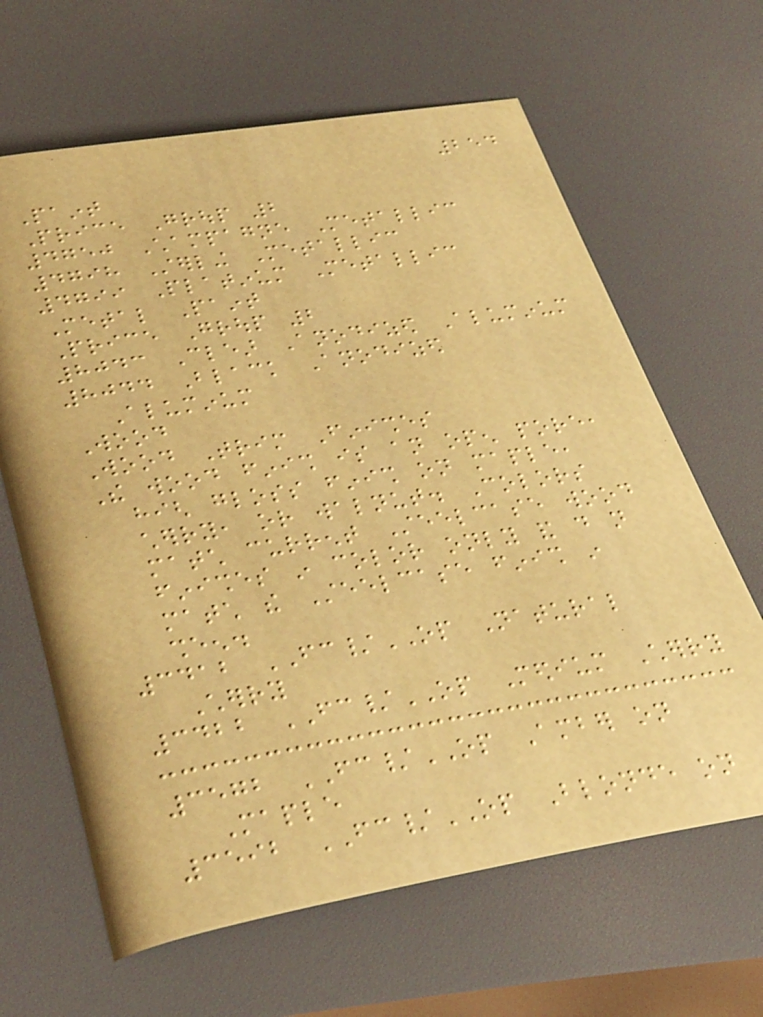254
Paint
Price Group 2
4750 Champagne Metallic
4798 Sterling Metallic
4799 Platinum Metallic
Metal Paint
Price Group 2
8043 Clear Anodized Aluminum
8044 Black Anodized
Aluminum
Wood
Wood Trim Finishes
The wood finish is an open pore,
high gloss finish on maple,
cherry, or walnut. Colors
match current Steelcase wood
finishes in color only and do not
match the Steelcase finish in
sheen.
3412 FC/OP Natural
Cherry
3422 FC/OP Medium Cherry
3572 FC/OP Amber on
Maple
3592 FC/OP Blonde on
